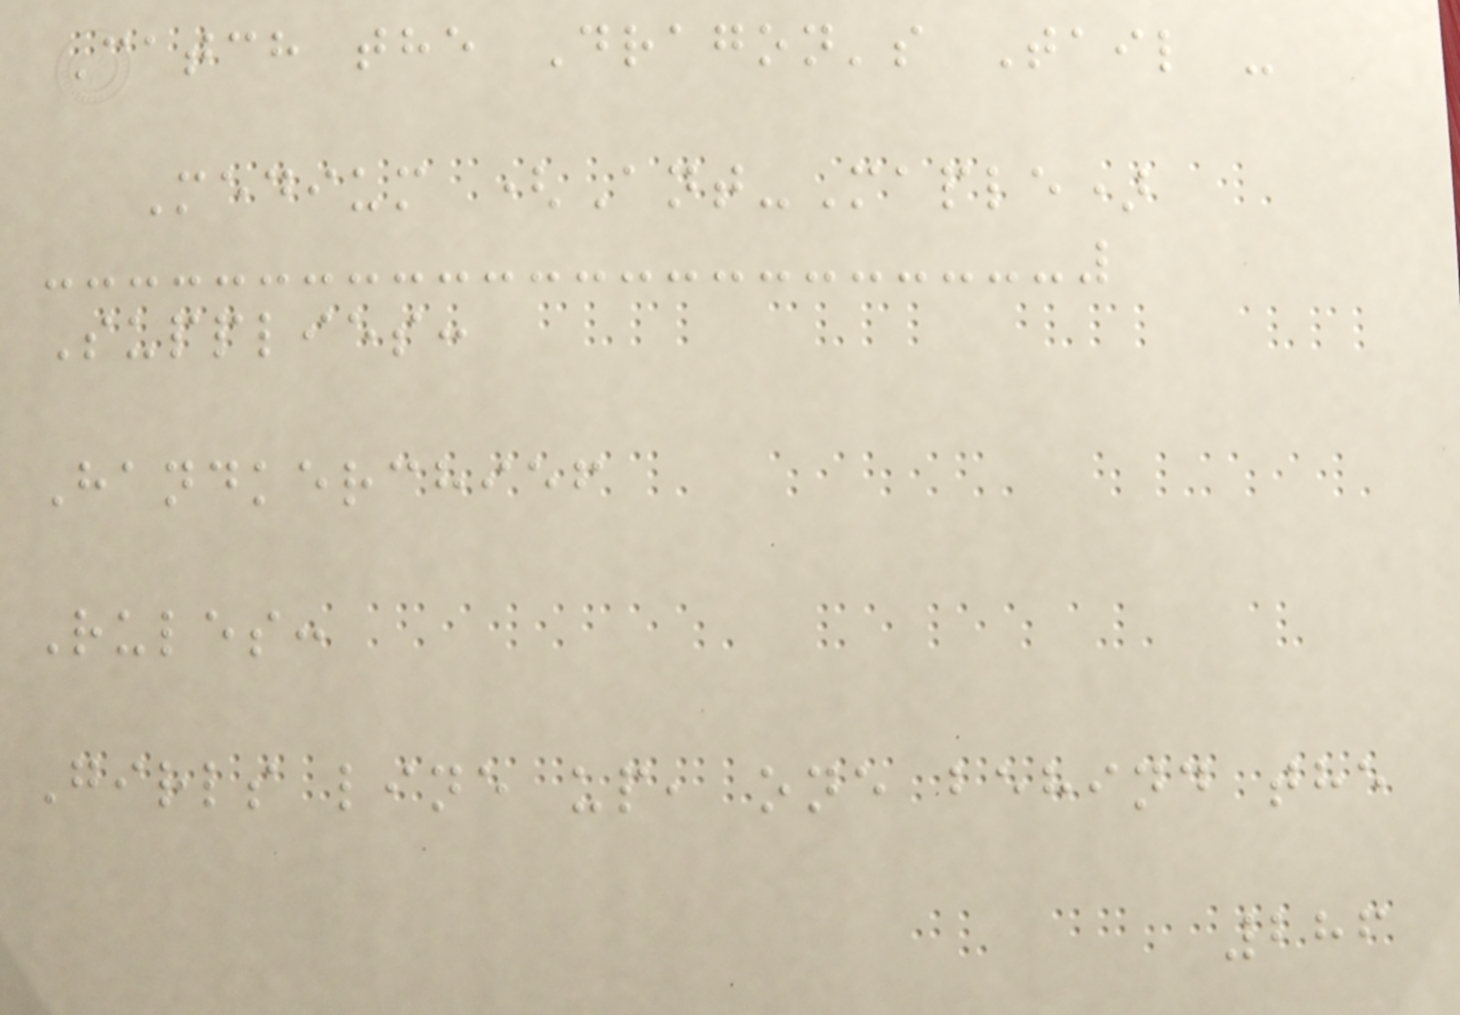Catch the Dragon's Tail -
Medium (Ant-Maple)
Supplies:
Handkerchief
Rules:
Girls line up, one behind the
286
